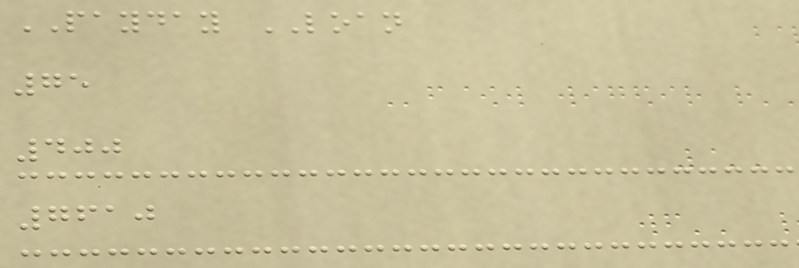PAYDAY LOAN
75
400
7610
